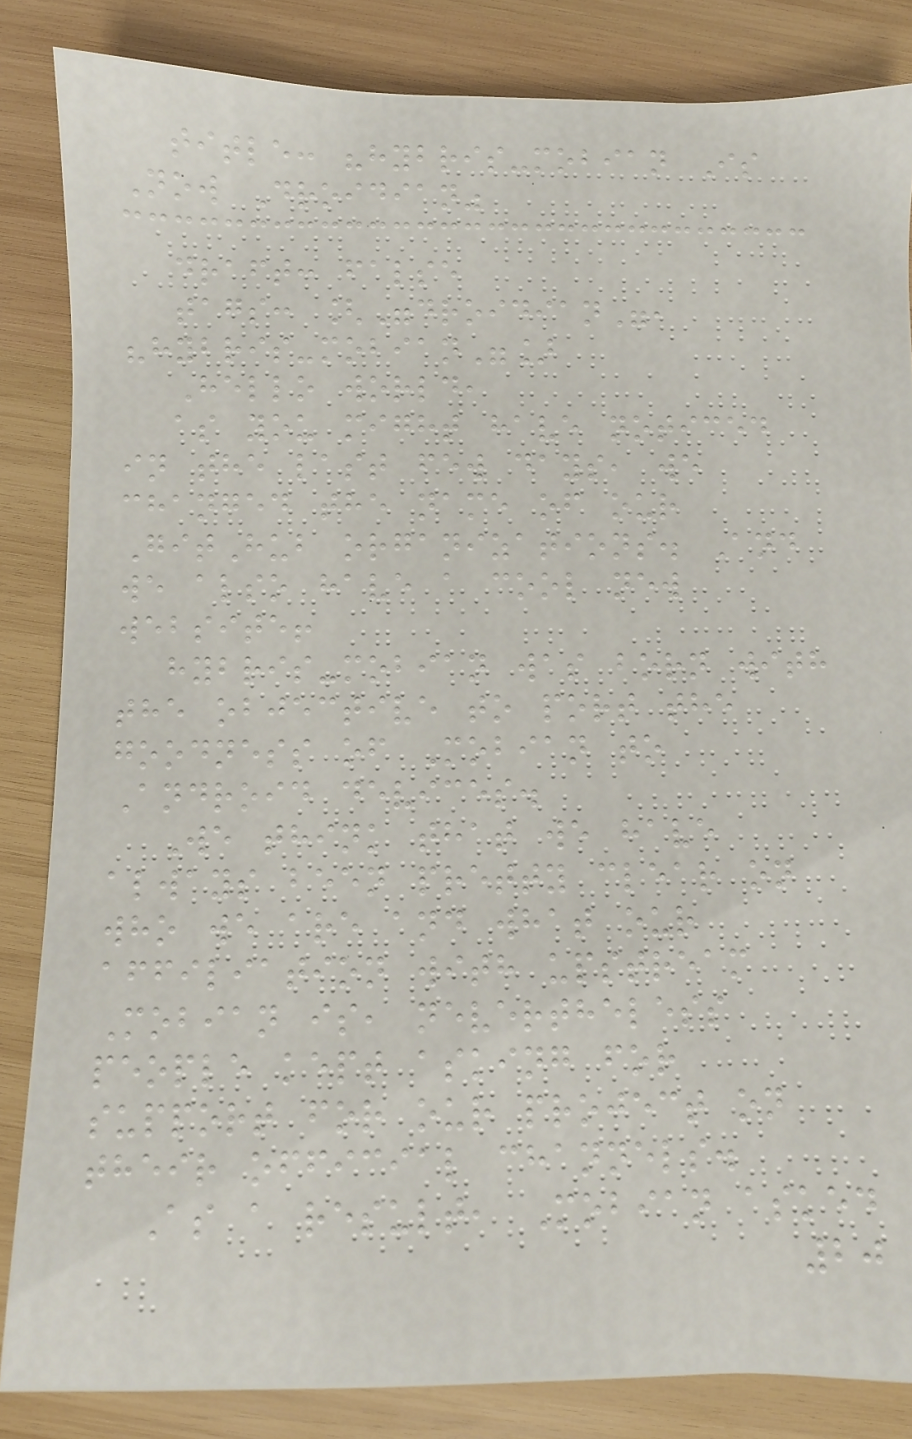title: "hybris-mobian Is
Now Droidian"
draft: false
tags: ["droidian",
"hybris-mobian"]
Hello world,
as you might have noticed
in the last few days, we
changed the name of our
GitHub organizations. And
we also have a cool new
website!
hybris-mobian was born with
the objective to port the
goodness of Mobian to
Android devices.
We think that we have
always been pretty clear on
who we are and what our
affiliation with upstream
Mobian is, nevertheless
people kept asking for
support for our project on
their official channels.
As a result, Mobian asked
20
